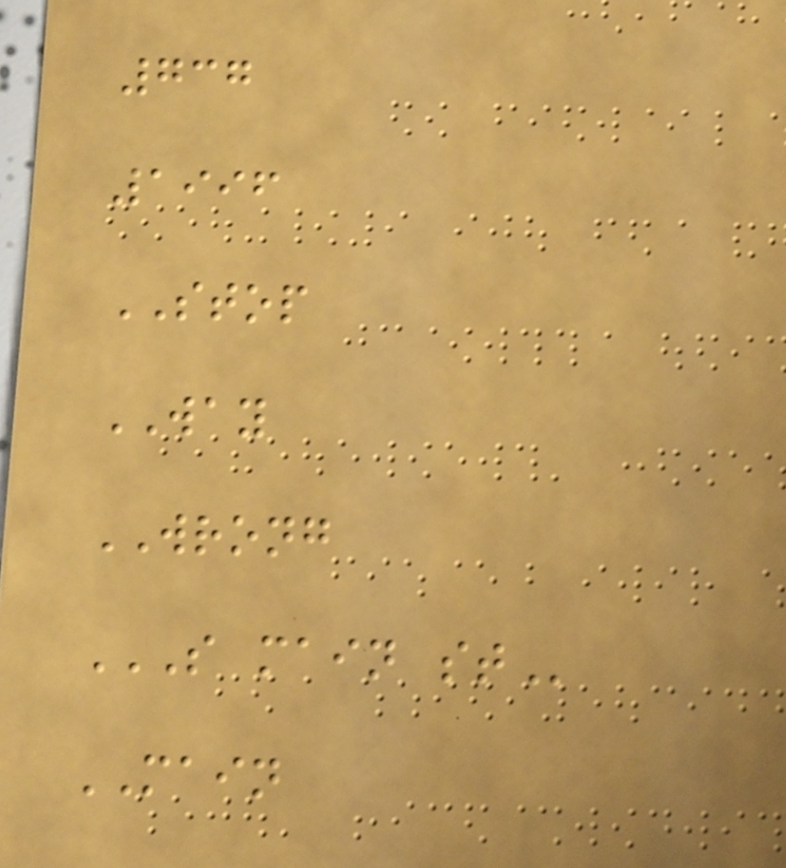737
1996
STOP
WAY
WRONG
S MAIN ST
MAIN
